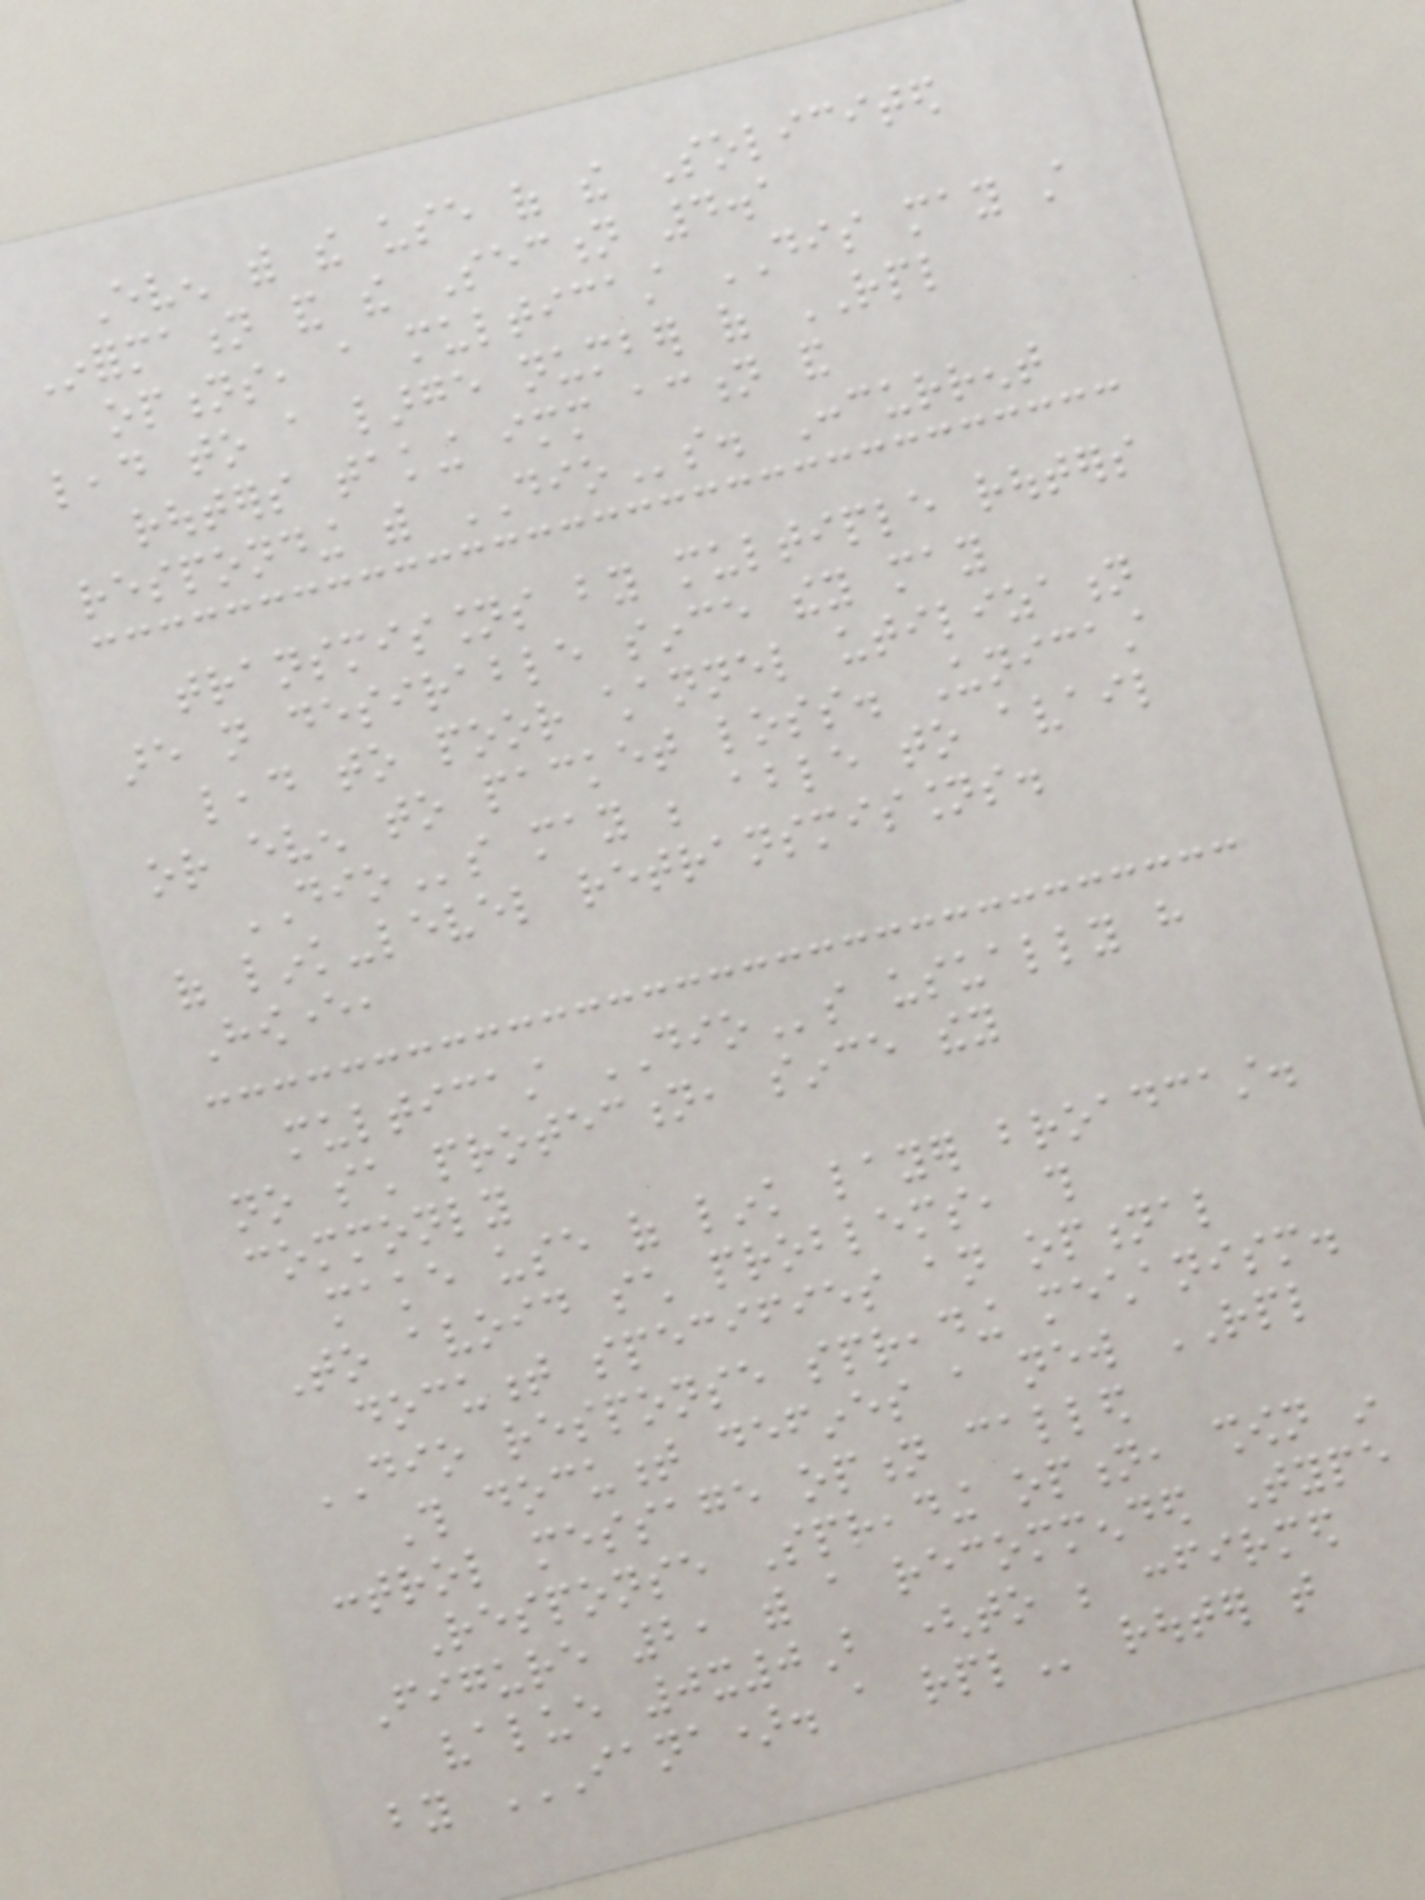Even with the use of the Solicited
Information and the Section 4.1
options, a multicast DIS may still
lead to a large number of RPL
routers taking immediate action and
responding with DIOs. Concurrent
transmissions by multiple routers
are not desirable since they may
lead to poor channel utilization
or even to packet loss. Unicast
DIOs may be able to avail
of link-level retransmissions.
However,
multicast DIOs usually have
no such protection, since they
commonly
make use of link layer broadcast.
To avoid such problems, this
document specifies an optional
DIO response spreading mechanism.
This document defines a new RPL
control message option called
Response Spreading option, shown in
Figure 2, with a recommended Type
value 0x0B (to be confirmed
by IANA). A RPL router that
